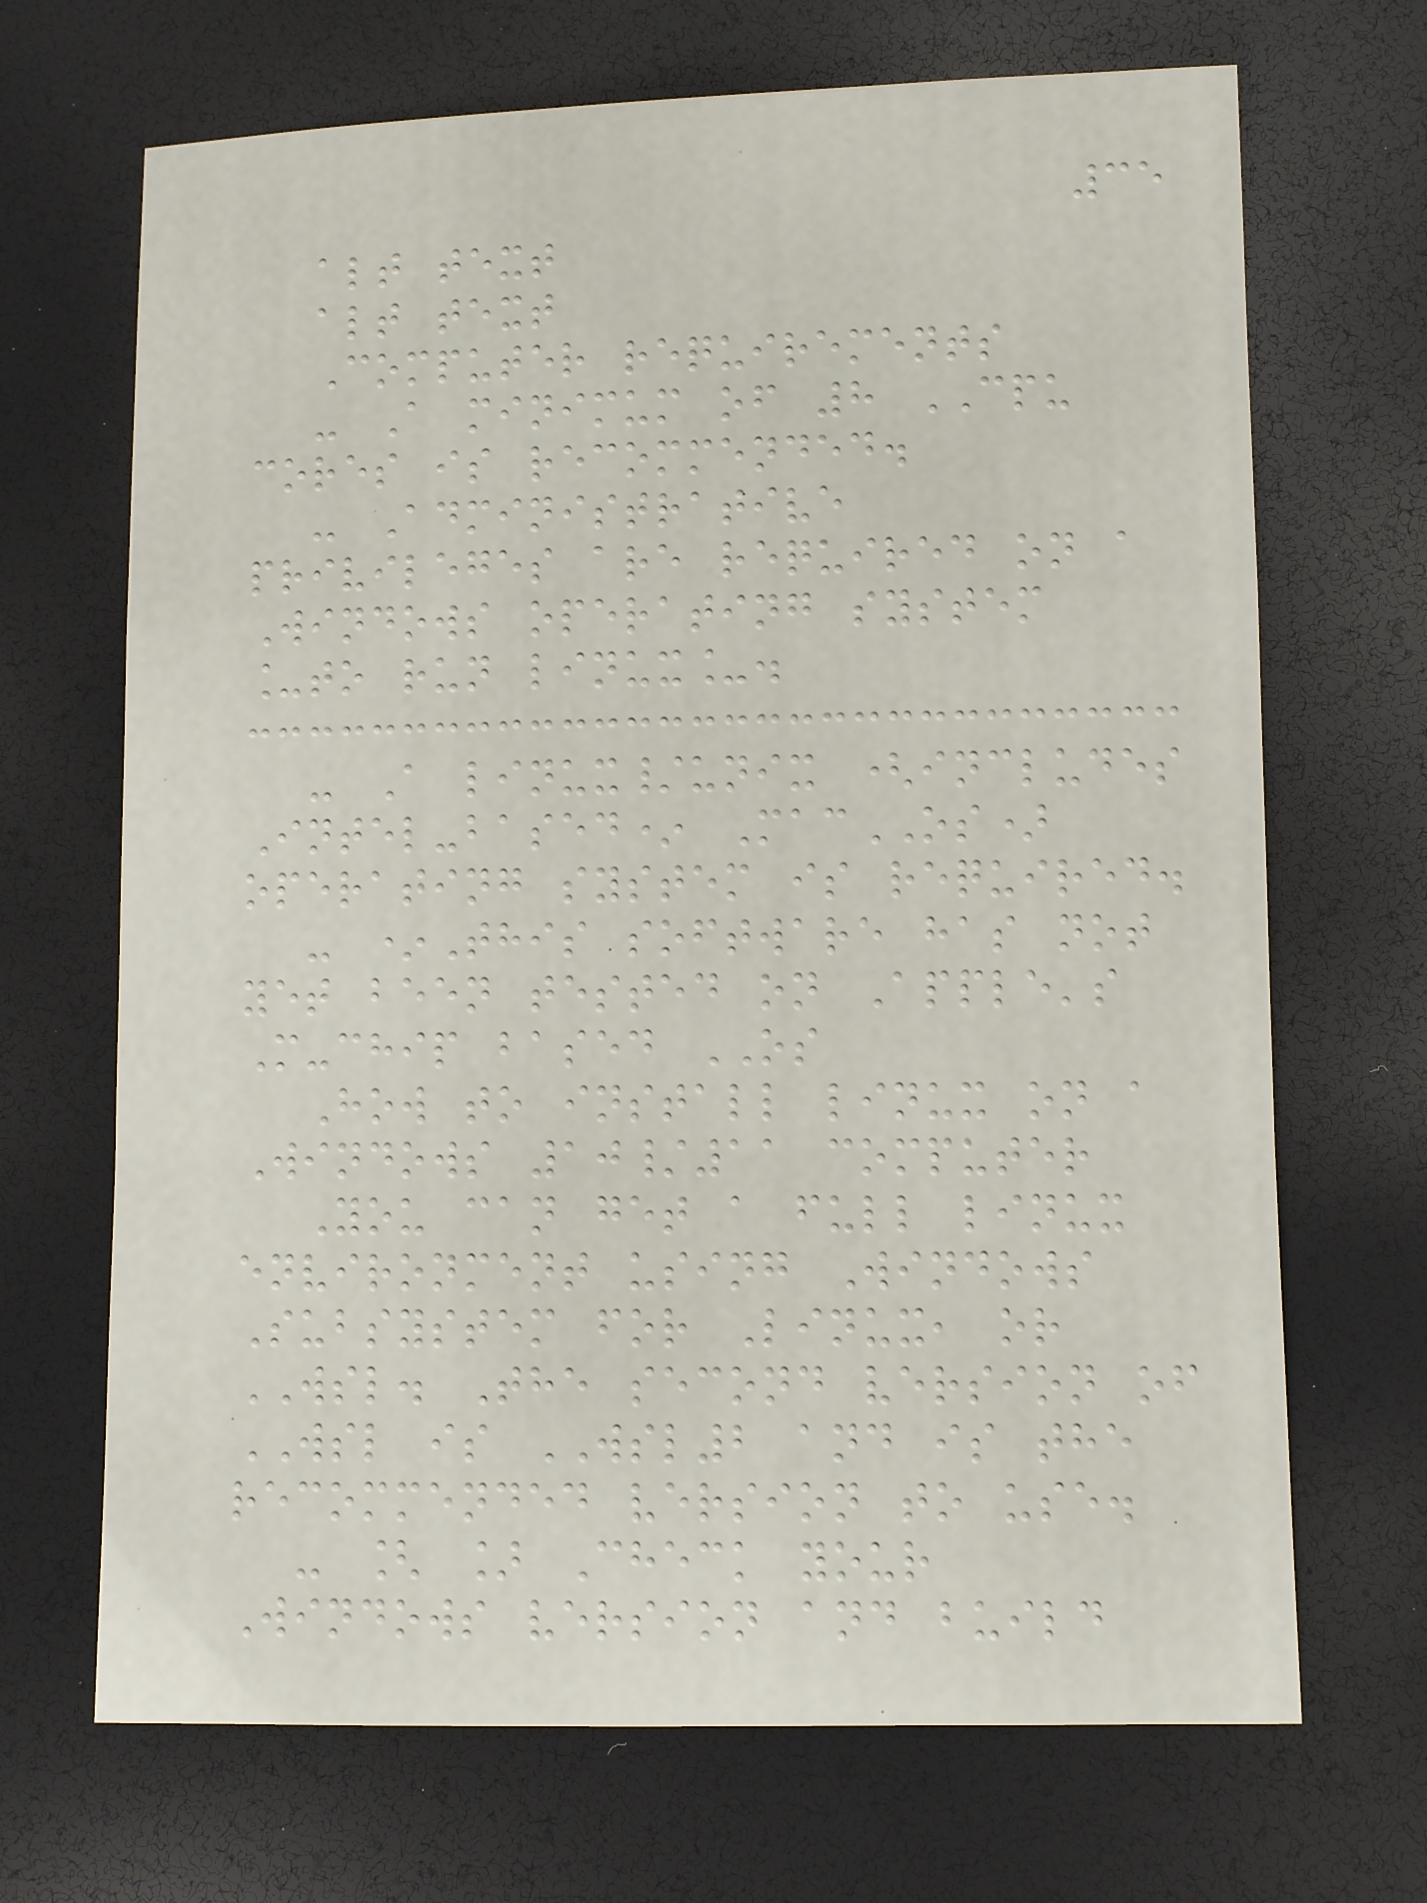35
alt text
alt text
Computer requirements
- A minimum of 8 CPU
cores is recommended.
- Administrative
privileges are required on a
Windows operating system
_to run linux_.
- A linux/unix (includes
Intel-based* MacOS)
operating system is required.
- *This software has not
yet been tested on Apple's
M-chip based OS
How to install linux on a
Windows 10/11 computer
You can get a full linux
environment using Windows
Subsystem for Linux, or
WSL. The second version of
WSL is WSL2 and is the
recommended version to use.
- [ ] Check your
Windows version and build
